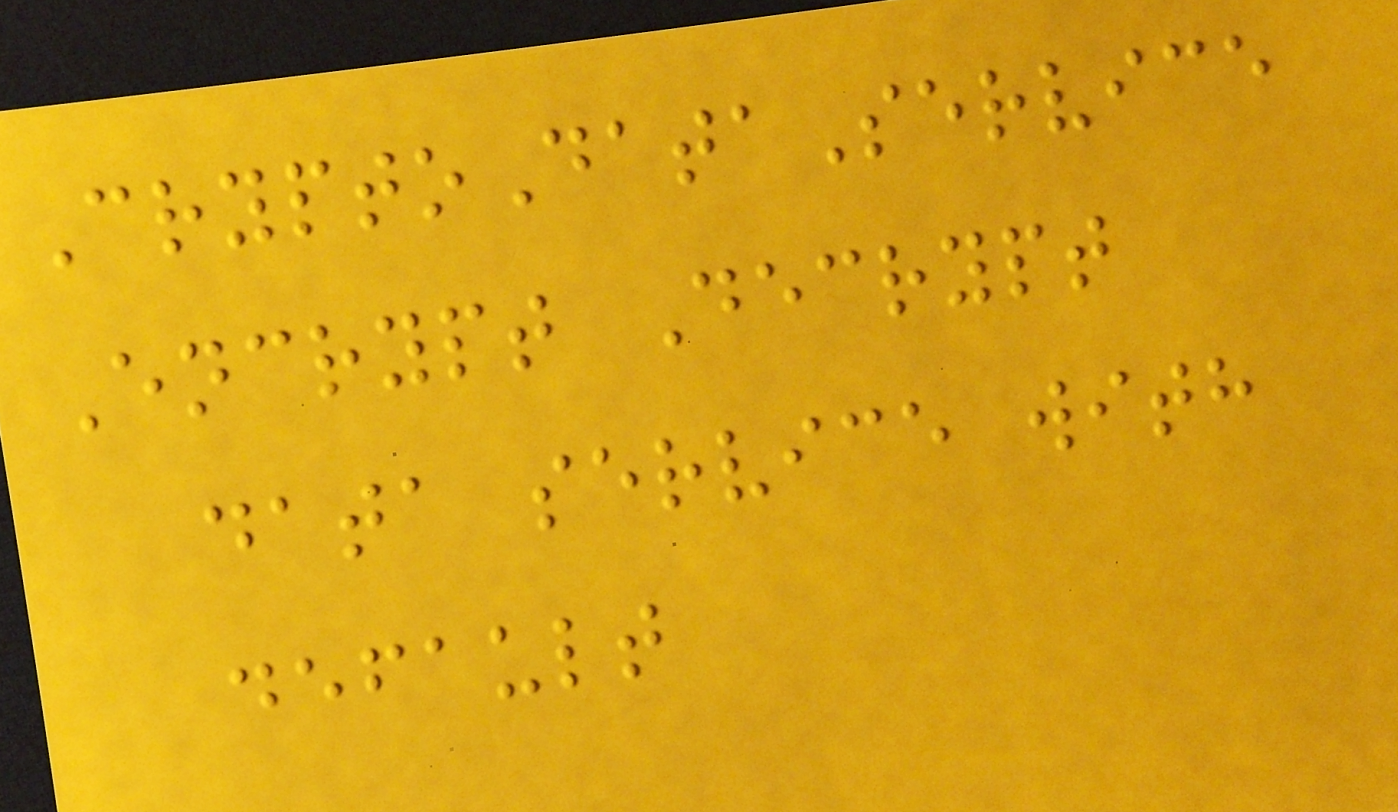CryptoDataService
Encrypt Decrypt
data service with
default
